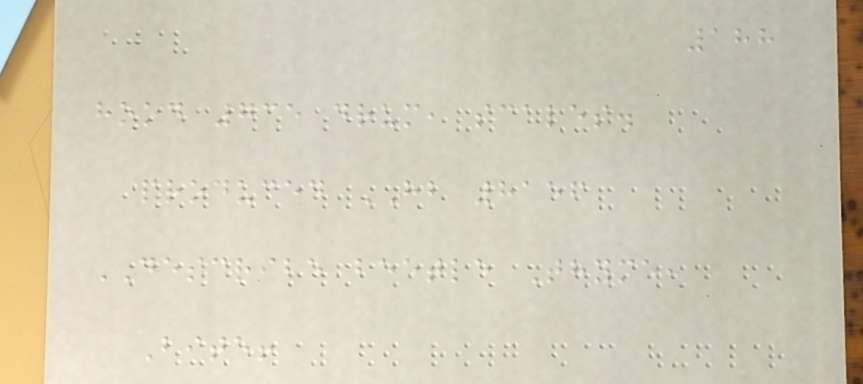188
hood 735 drum, scales.
produced HB 8156
DESCRIBE beetle Thyme,
Bite!
